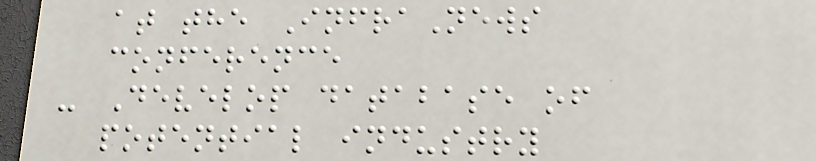at the InfraNews
conference
- Develop database of
potential industry
